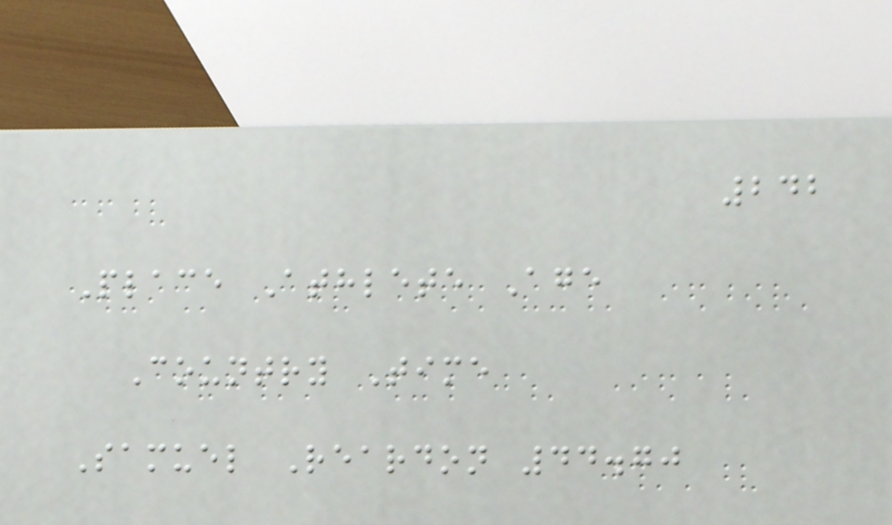242
Place Athlete Age
Country Time
Samuel Reardon 44.70
